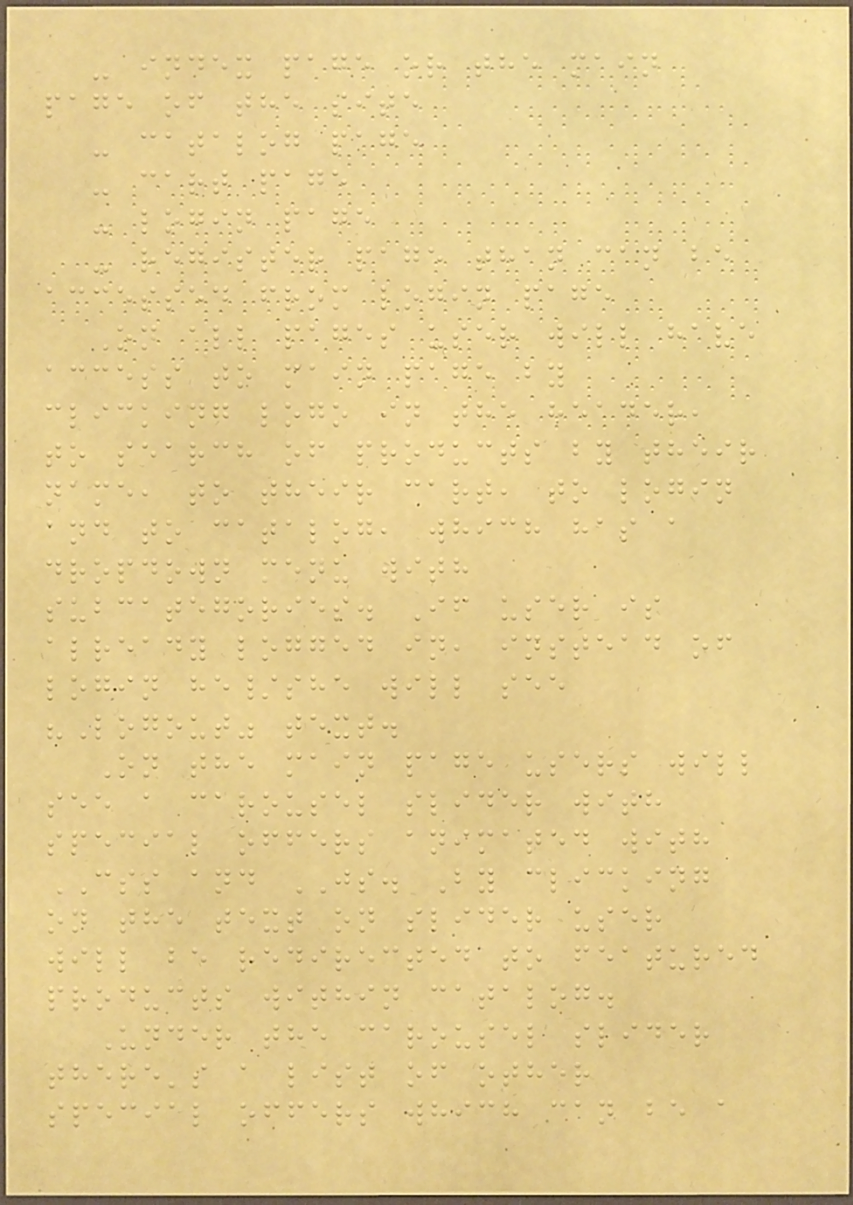- index page or the main
page of the site
- catalog page
- cart page
- login page
- register page than can be
accessed from login page
On all pages user will have
access to main page by
clicking logo in the header,
to search of products by their
name, to their cart, to login
and to catalog, which has a
dropdown menu with
subcategories. If user is
already logged in, instead of
login he/she will see
"Logout" text.
On the main page users will
see a carousel slider with
special offers animated with
CSS and JS. By clicking
on the text on slider user
will be redirected to featured
products within catalog.
Under the carousel slider
there's a list of other
special offers which can be a
